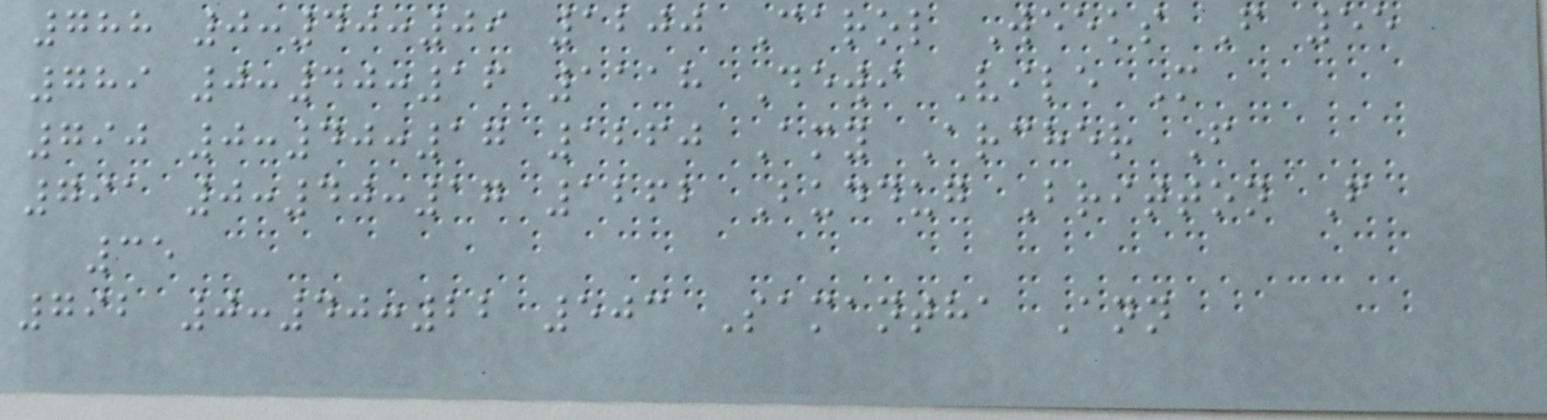788 0:40:09 1200 Carol Weeks F 55
789 0:40:16 1118 Dewi Vile M
790 0:40:17 1260 Amy Archer F
791 0:40:17 1262 Buddug Britton F
35
792 0:40:22 503 Samantha Ann
